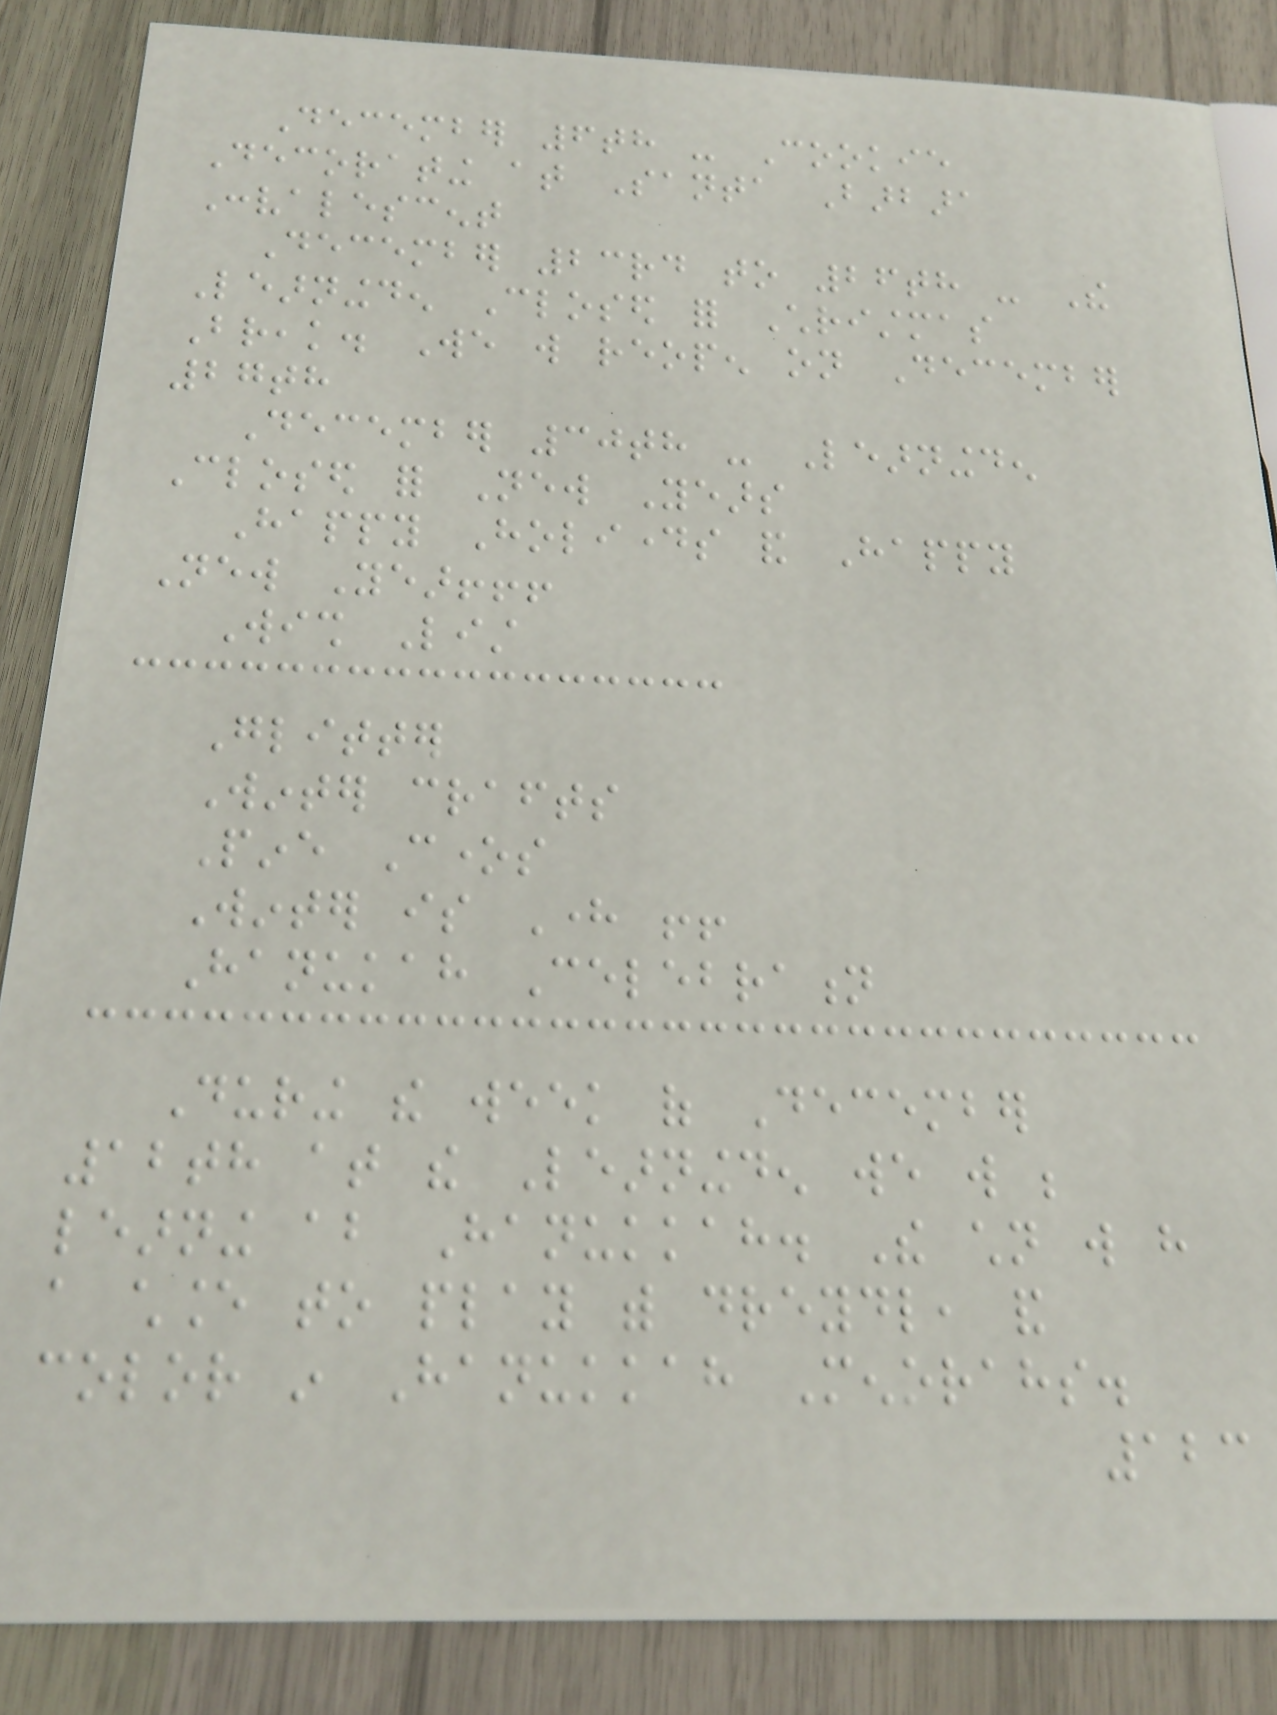December 6th - Cookie
Decorating at Santa Barbara
Convalescent
December 23rd to 26th - The
Learningden Closed for Christmas
Break. We will reopen on December
27th
December 30th - Learningden
Closed for New Years
Happy Holidays and Happy
New Year!!!
Wish List
Glitter
Winter crafts
Pine Cones
Winter is Here !!
Hanukah Celebration
During the week of December
12th at the Learningden we will be
learning about Hanukkah. The children will have
a chance to play with dreydl, and
color in Hanukkah Menorahs.
123
